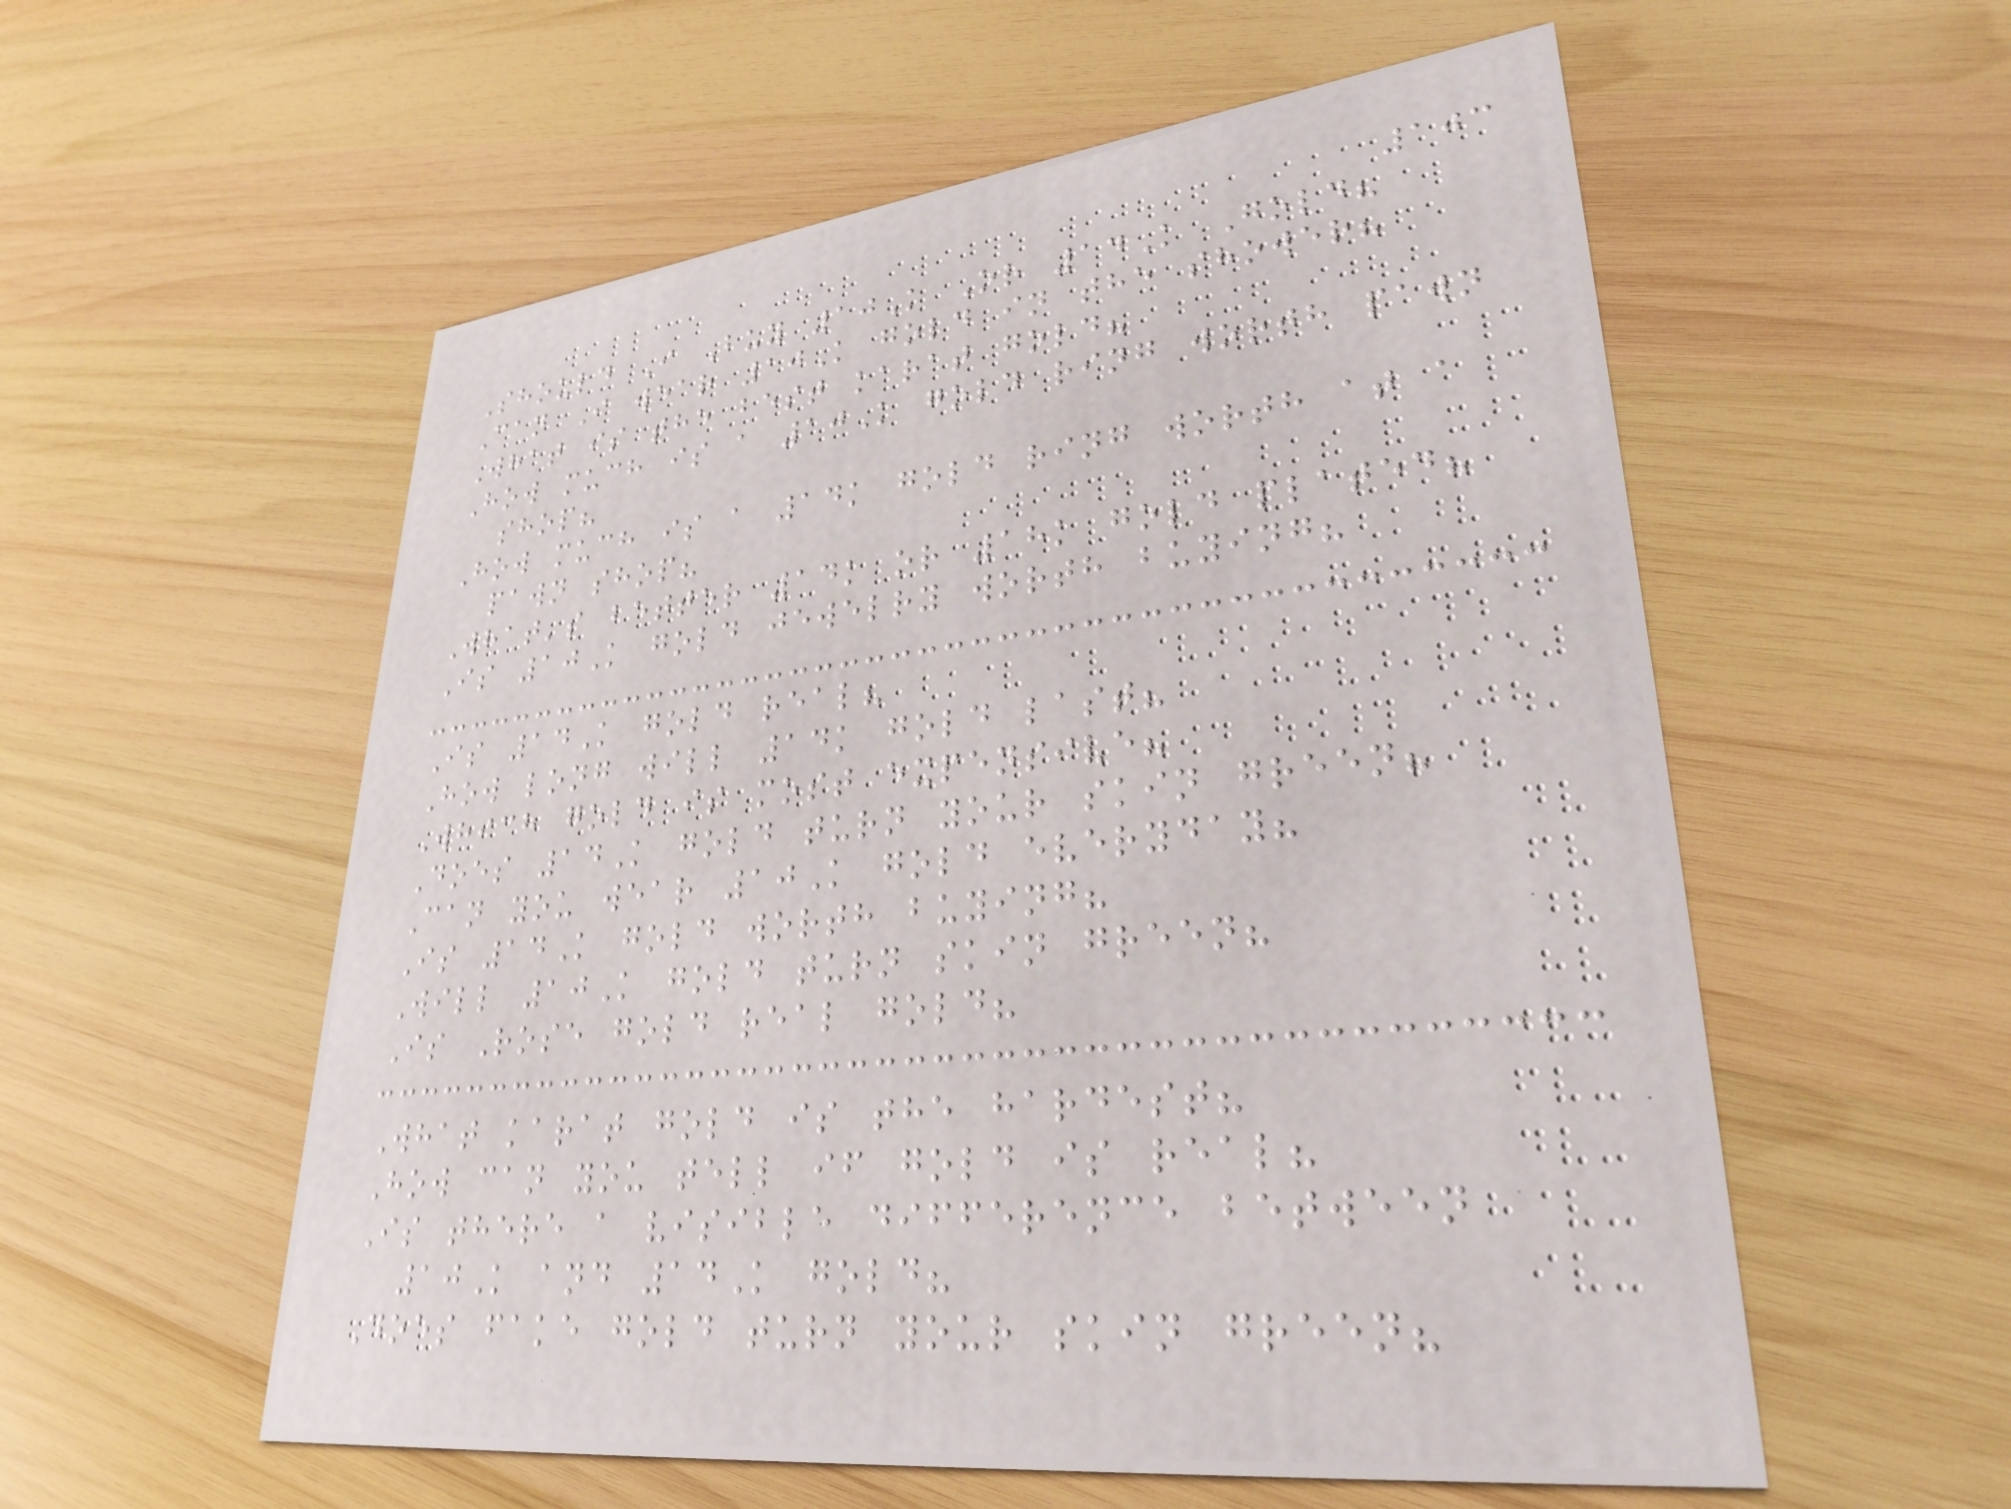103
Should I Buy 10K Or 14K Gold?
Can I wear 10K gold in the shower?
What is the best karat gold?
How much is a 10K gold ring worth pawn
shop?
How much is a 14k gold ring worth at a
pawn shop?
What's better 14k or 18k gold plated?
Is 10K gold jewelry worth buying?
Is 14K gold real?
How long will 14k gold last?
Which gold is most expensive?
Does 14K gold turn your skin green?
Can you wear 10K gold everyday?
Is 14K gold worth buying?
Will 10K gold turn skin green?
Is Rose gold real gold?
What karat gold is the hardest?
How can you tell if gold is real?
Is there a visible difference between
10K and 14K gold?
Does fake gold turn your skin green?
